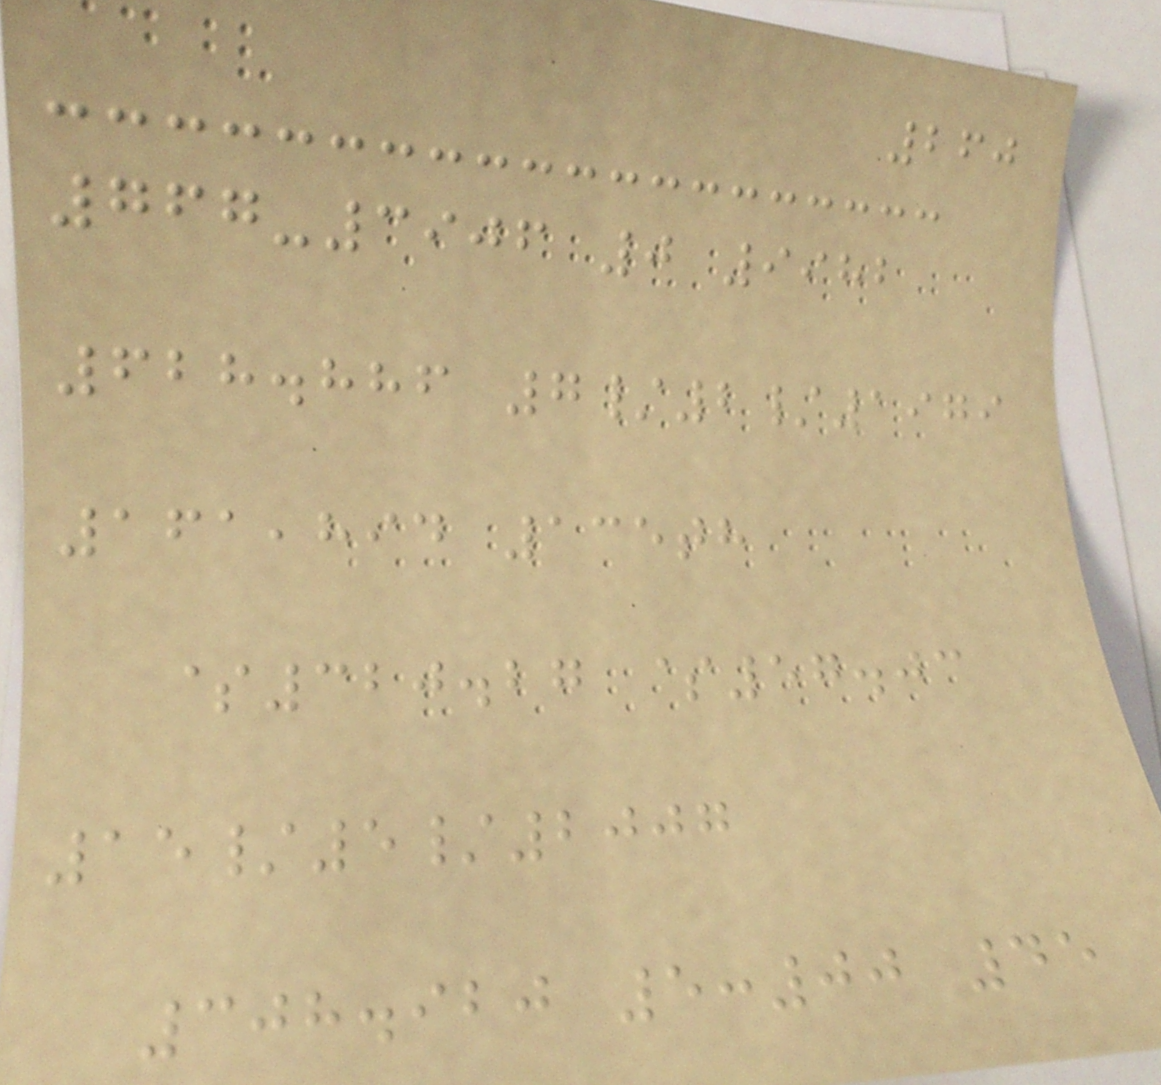260
767-3906 0 9982
628.886 7/2/1979
161,894 135th
$320.27 $57.03
15/5/2007
308.920 5:00 45
